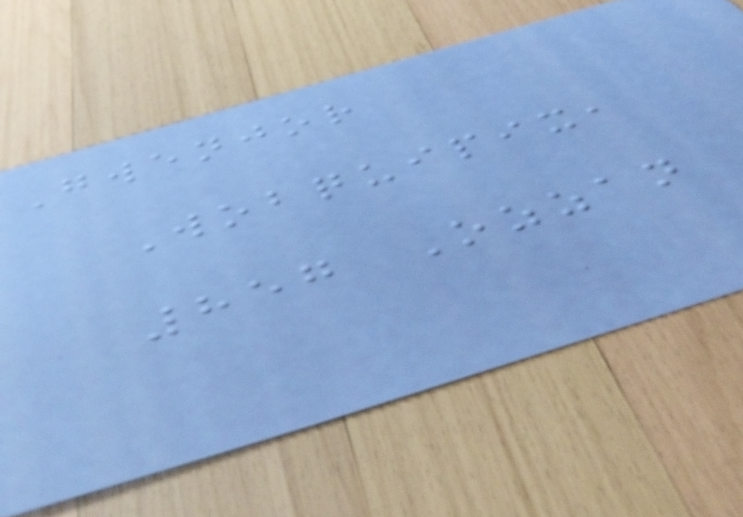Gwenjor
Wobquipix,
857 Ozzan
